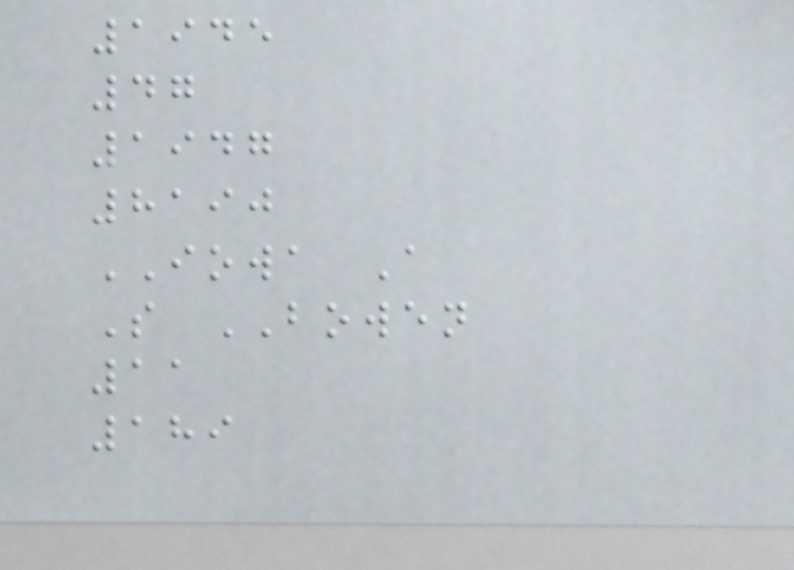1945
47
1947
8190
IOWA A
S BOWEN
11
189
